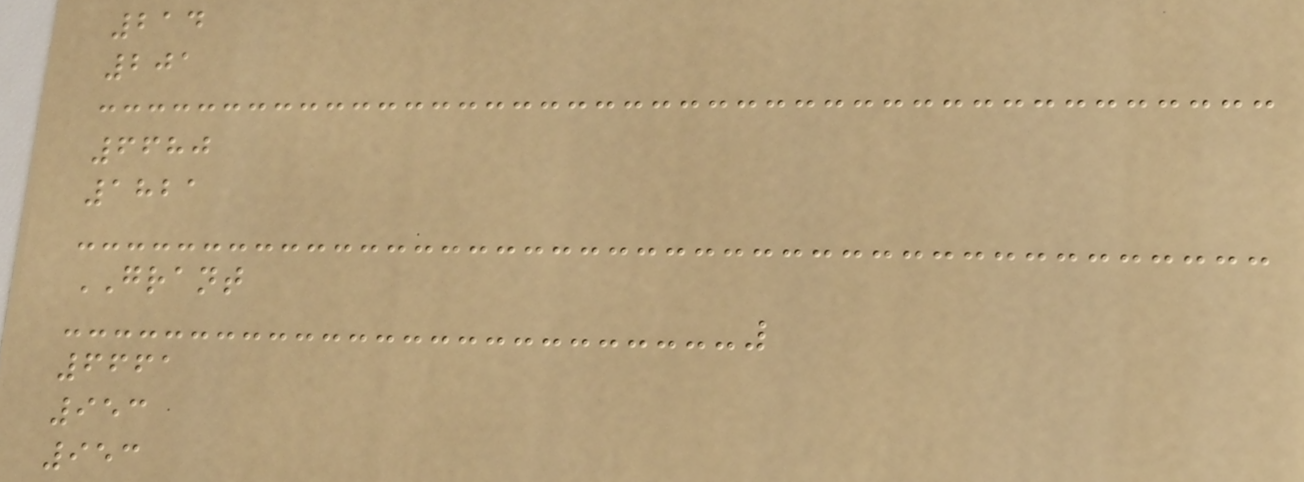214
201
6680
1821
GRANT
6661
953
953
